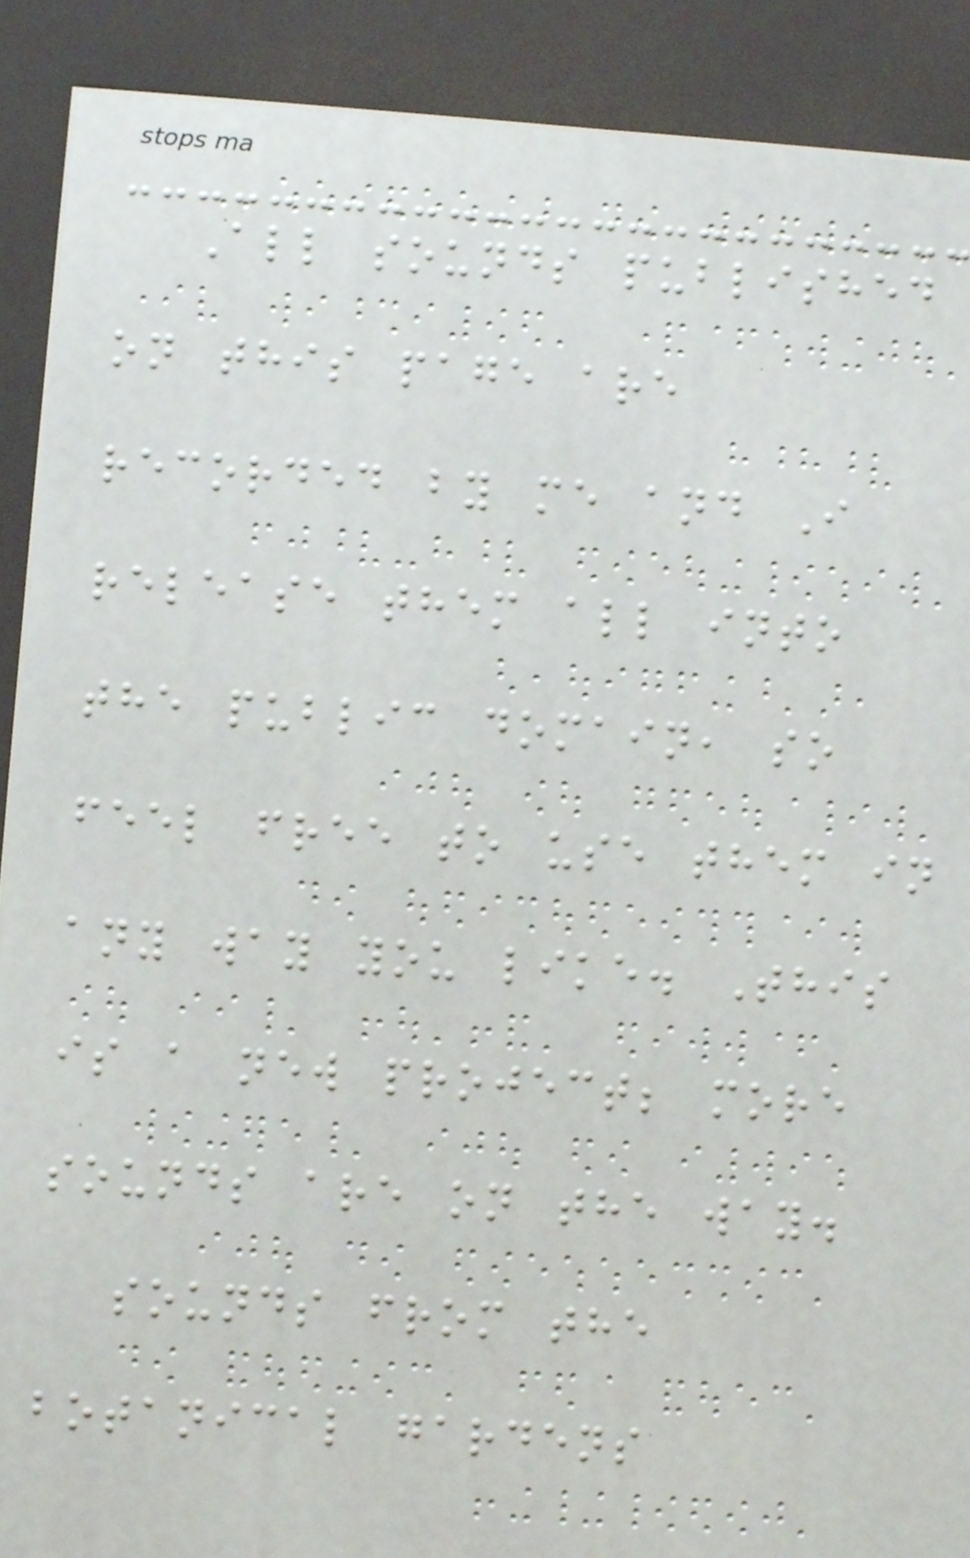All sounds published
on this page are
recorded by me and I
release them all into
the public domain, so
feel free to use them in
any way you like. This
is a new project; more
sounds are on the way.
sounds from the
botanical gardens
